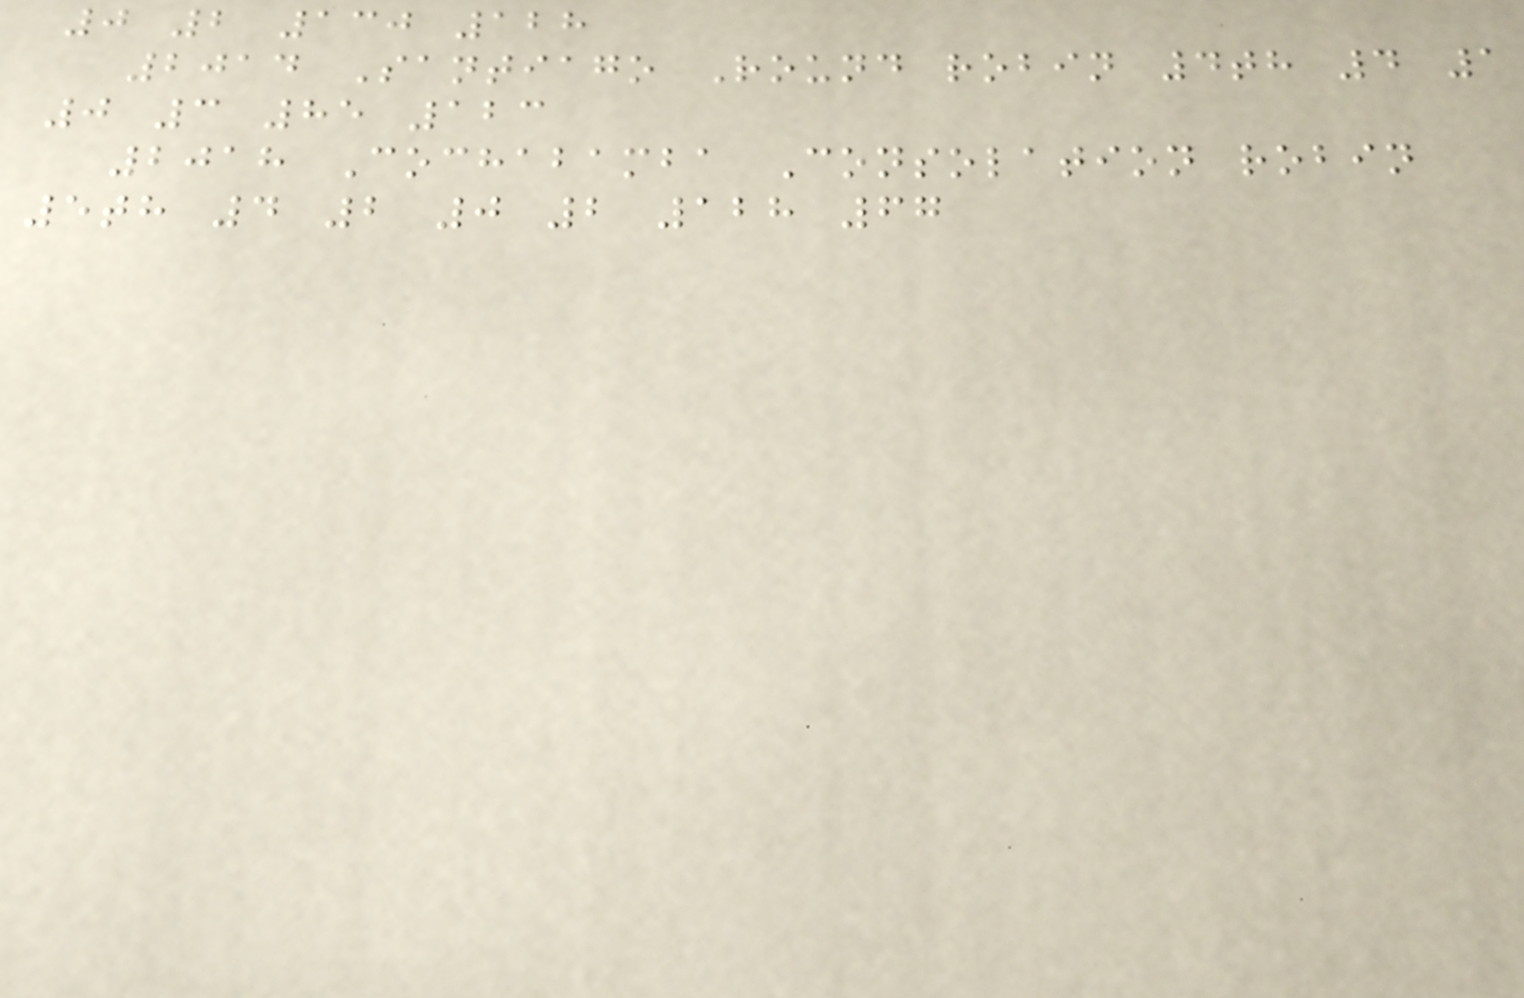0 2 130 128
2014 Santiago Round robin 4th 4 1
0 3 85 123
2018 Cochabamba Consolation robin
5th 4 2 0 2 128 67
